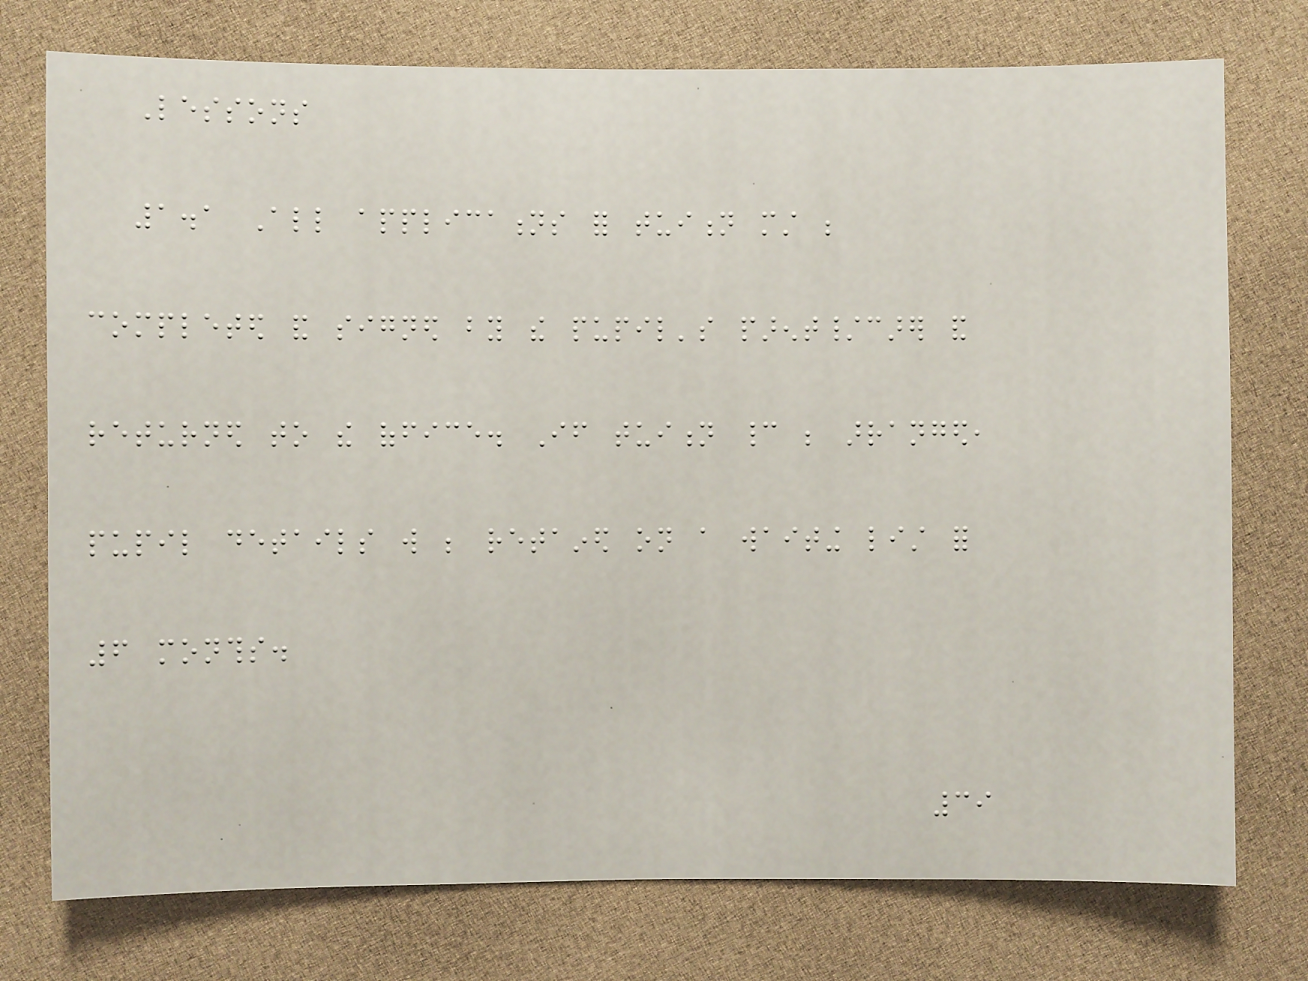Lessons
1.1 All applications for tuition must be
completed and signed by the pupil's parent/carer and
returned to the office. If tuition cannot be arranged,
pupil details will be retained on a waiting list for
6 months.
39
